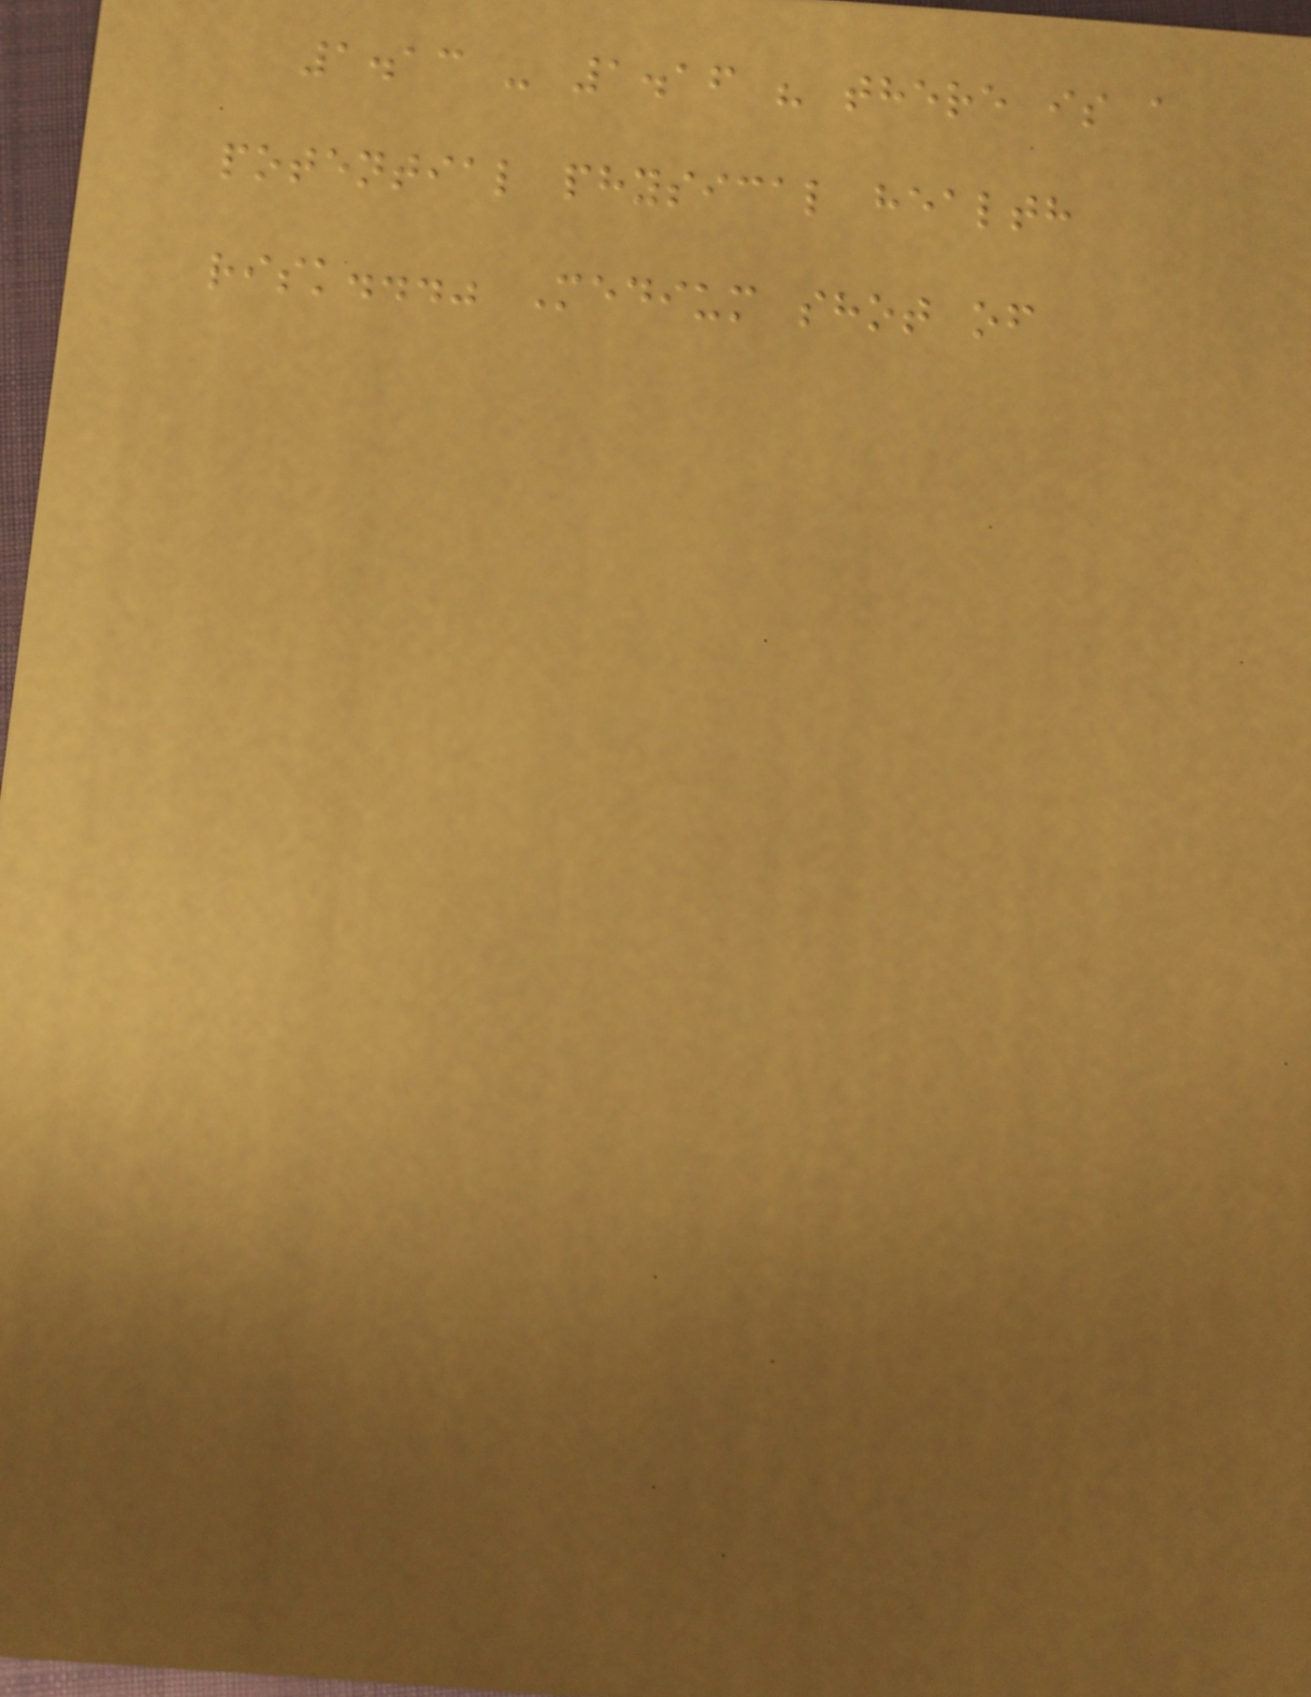1.13 - 1.16 " there is a
potential physical health
risk..." Medium shot of
